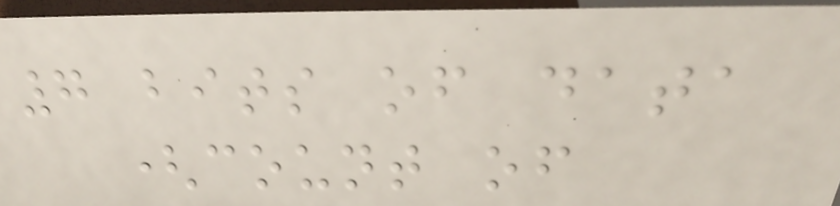7 bits of data
(count of
